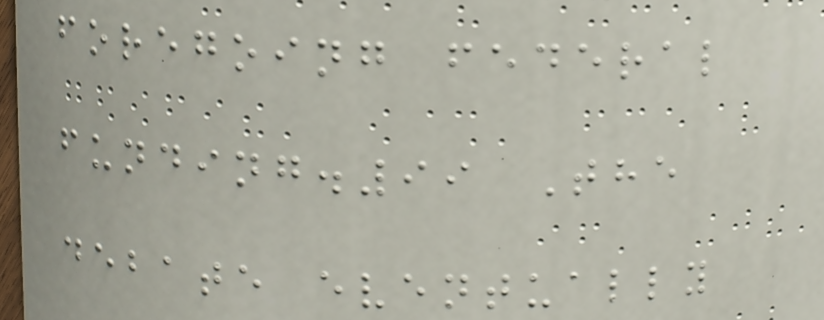foregoing federal
funding.99 The
debate eventually
